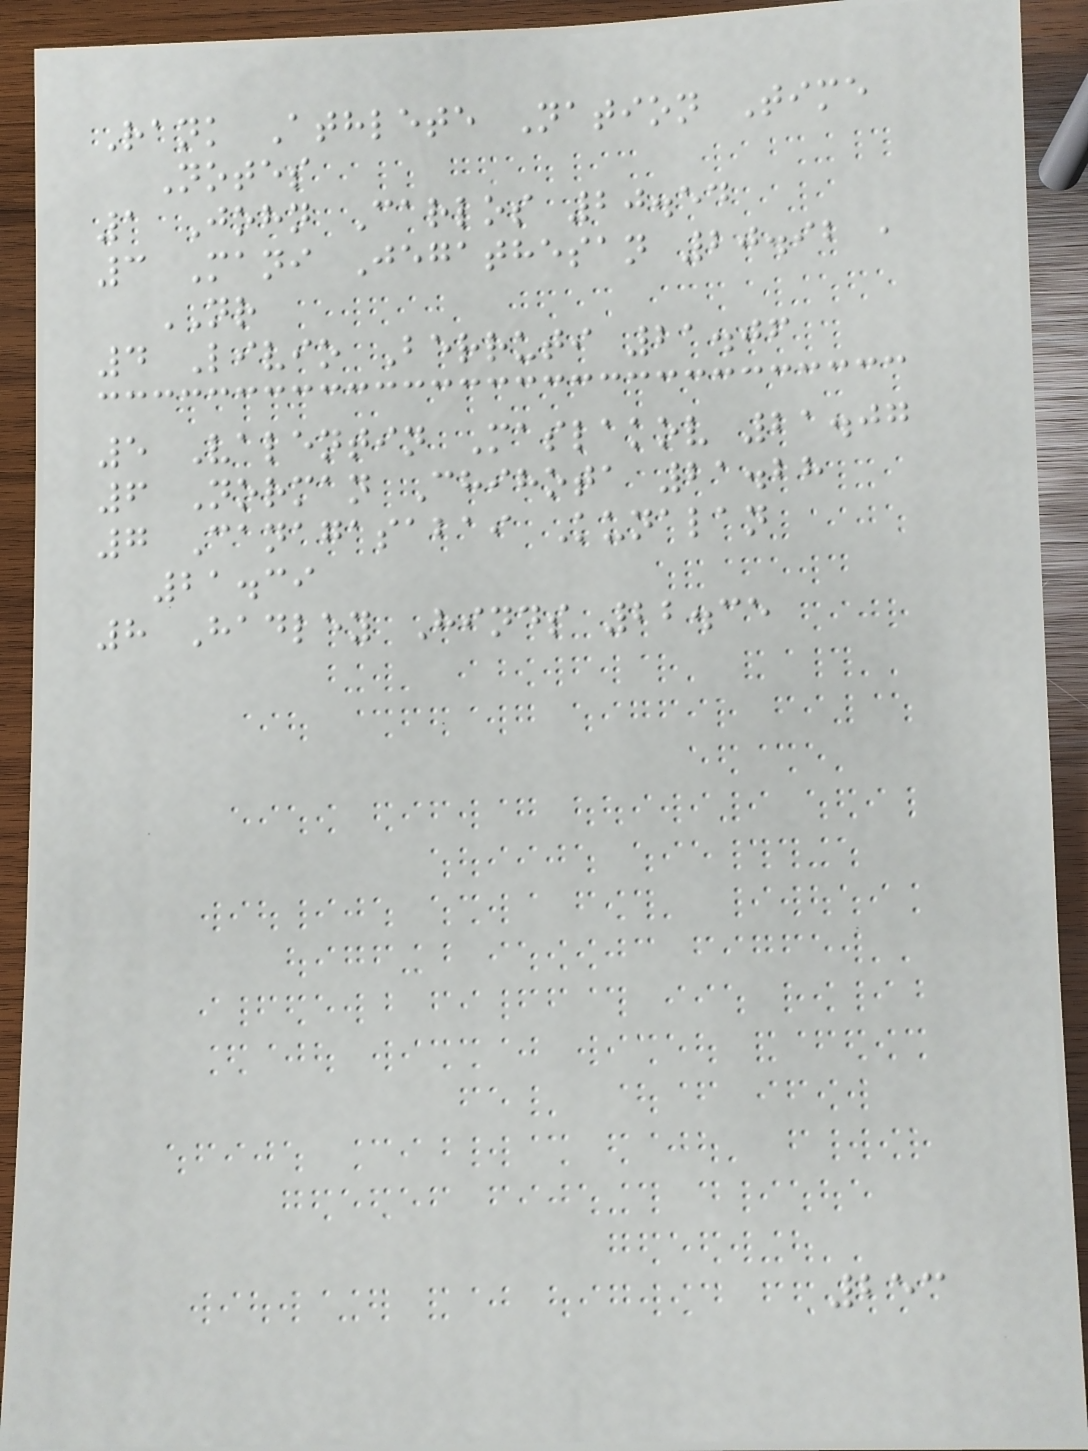Rank Athlete Nation Time
Notes
1 John Carlos 20.54
3 Mani Jegathesan 20.92 ,
NR
4 Livio Berruti 21.06
5 Valentin Maslakov 21.07
6 Norman Chihota 21.28
7 Canagasabai Kunalan
21.39
8 Hadley Hinds 22.35
253
